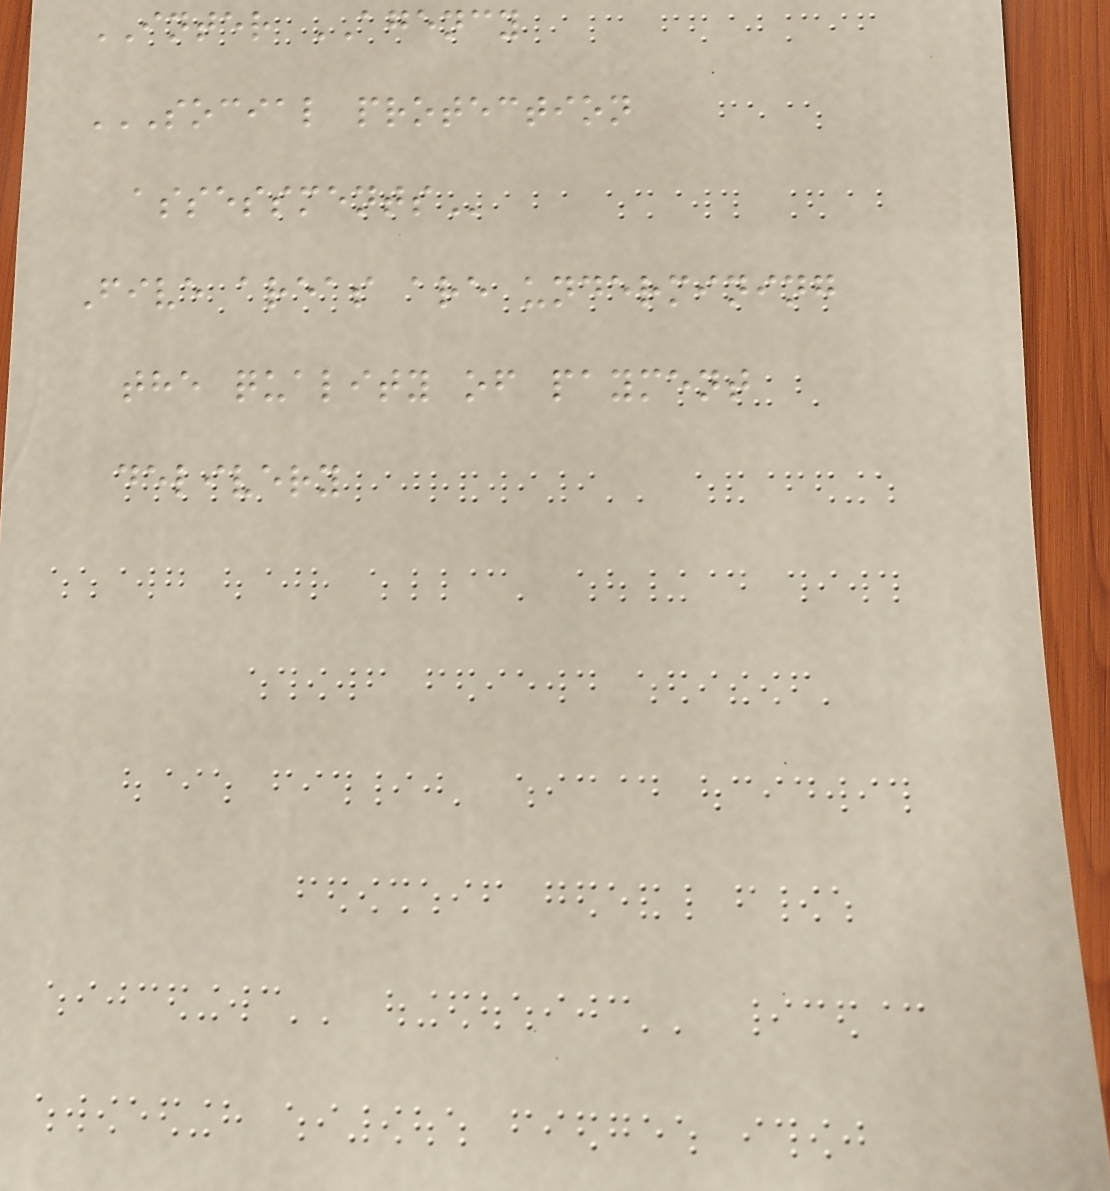INTER AGENCY
SOCIAL PROTECTION
ASSESSMENTS
Five areas are undermining
the quality of payment
delivery
